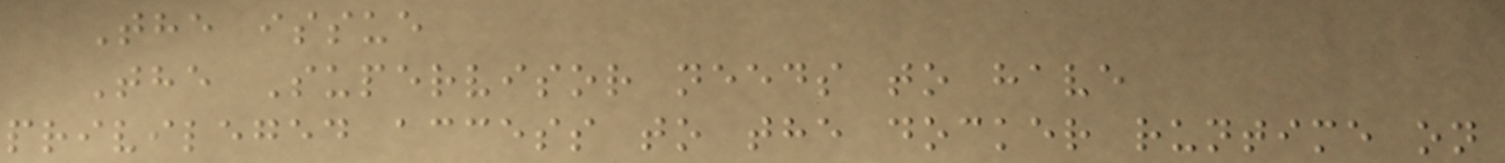The issue
The Supervisor needs to have
privileged access to the docker runtime on
